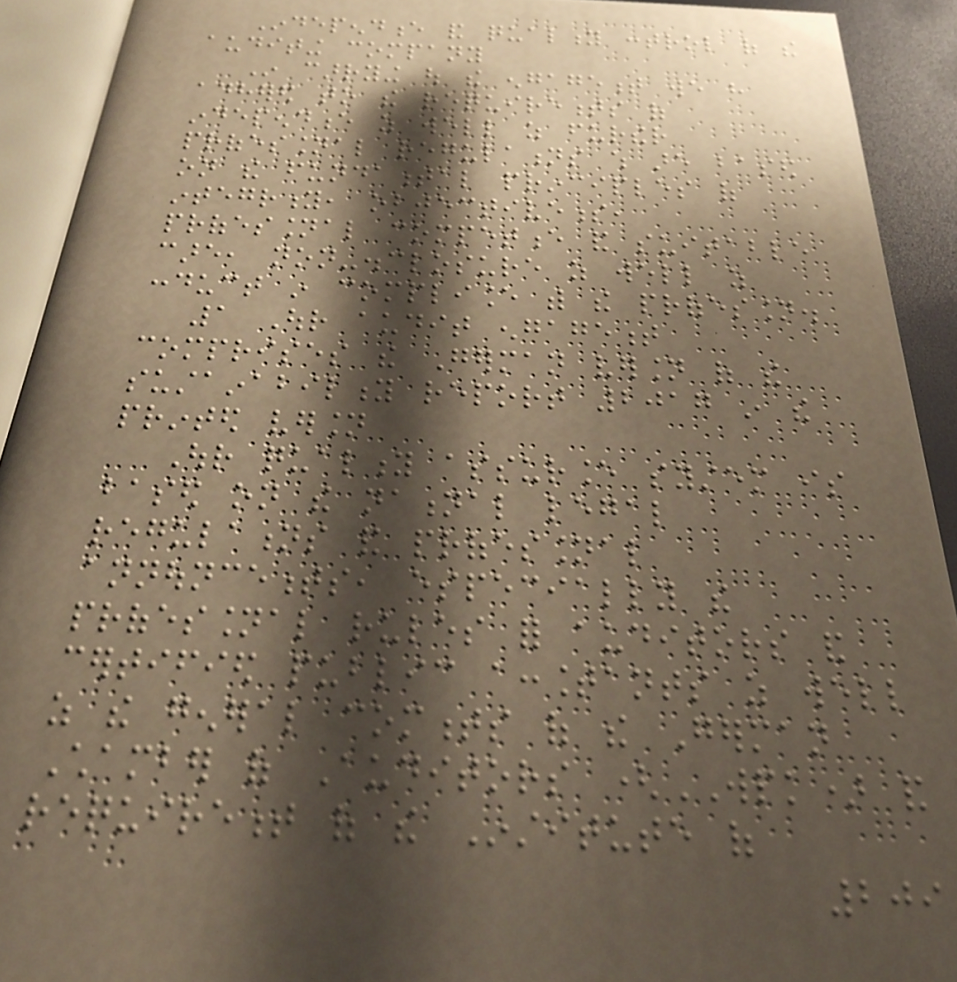Independence and quality control of the
auditing company
In carrying out the engagement we have
adhered to the requirements of
independence as well as further
professional regulations which are based
on the fundamental principles of
integrity, objectiveness,
professional competence and suitable
care, non-disclosure as well as
conduct in compliance with the profession.
1 Our audit engagement
comprises the German version of the
sustainability report 2017 in the
printed version
Our quality assurance system is
based on the national legal
regulations and professional
announcements, especially the
professional rules for auditors and
certified public accountants as well
as the general comments of the German
Chamber of Auditors (WPK) and
requirement of the Institute of
209
